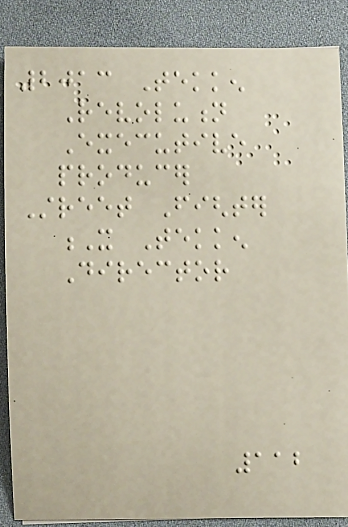2013 Tekken
Revolution
Executive
producer
Street Fighter
X Tekken
Director
112
